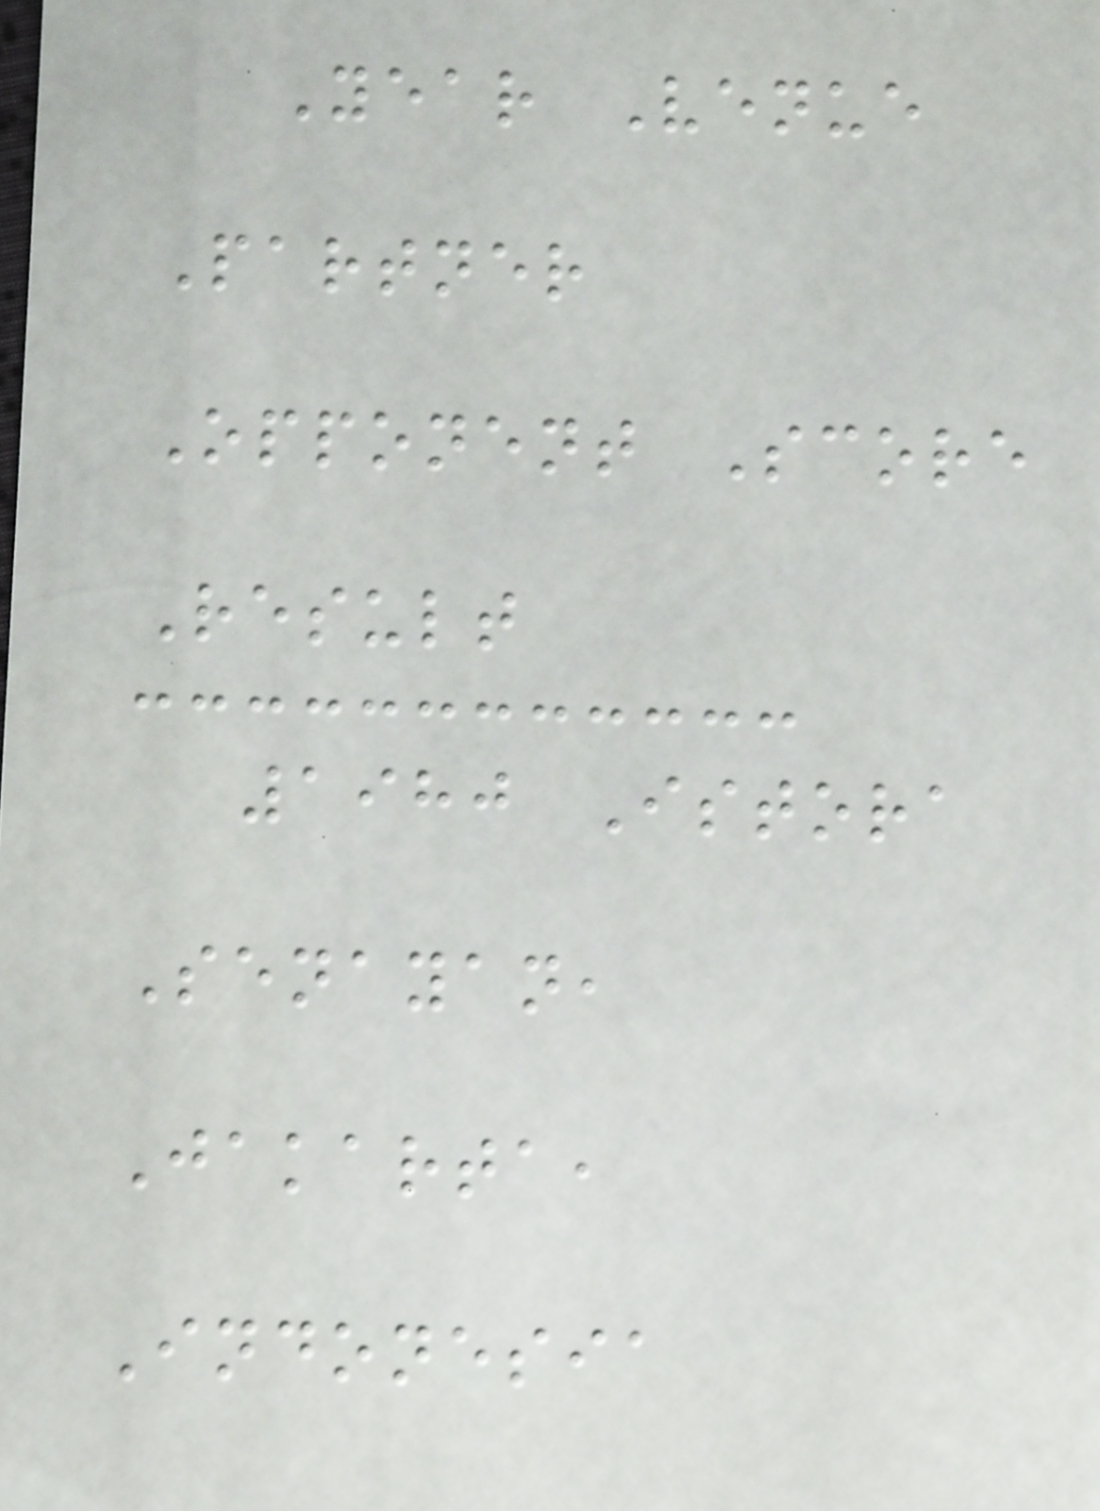Year Venue
Partner
Opponent Score
Result
1980 Istora
Senayan,
Jakarta,
Indonesia
